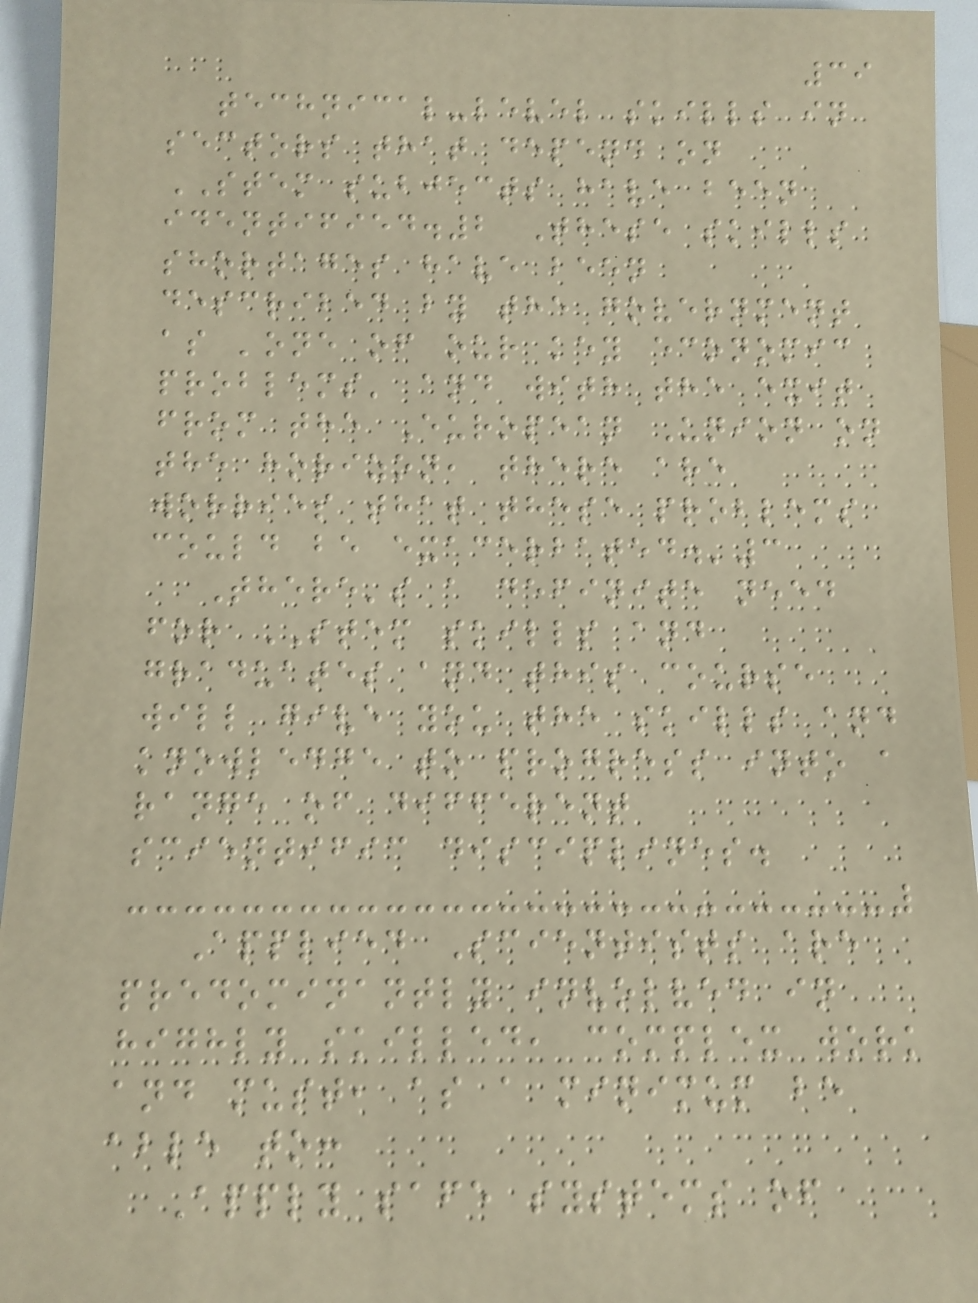39
technical-level skills in
sectors that depend on
STEM subjects have been
identified.2 These skills
shortages have been
described by the government
as 'one of our key economic
problems' and with the exit
from the European Union on
the horizon, there are
worries that these problems
could be exacerbated.'3
There's a definite need
for STEM skills and
graduates and this course
will give you the skills and
knowledge to progress into a
range of different
scientific disciplines.
Applied Scientists are
predominantly involved in
highly skilled, complex work
and must, as a minimum be
able to:
Apply safe systems of
